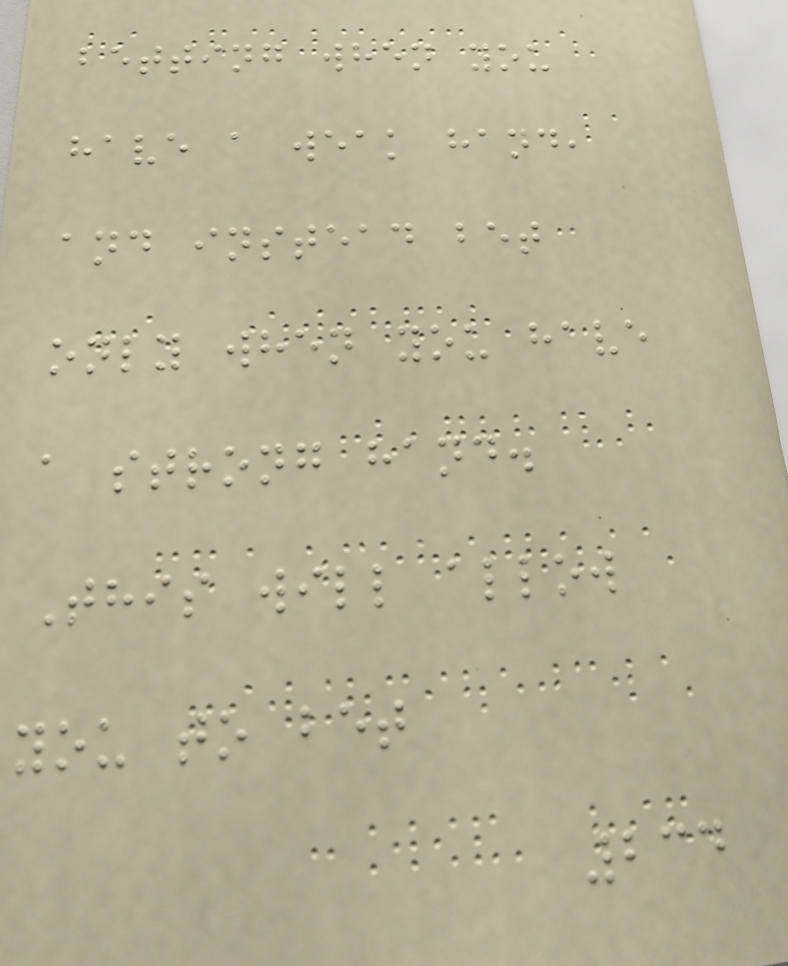betting when you
have a weak hand,
and instead bet
only when you have
a strong hand.
This will allow
you to bet
234
